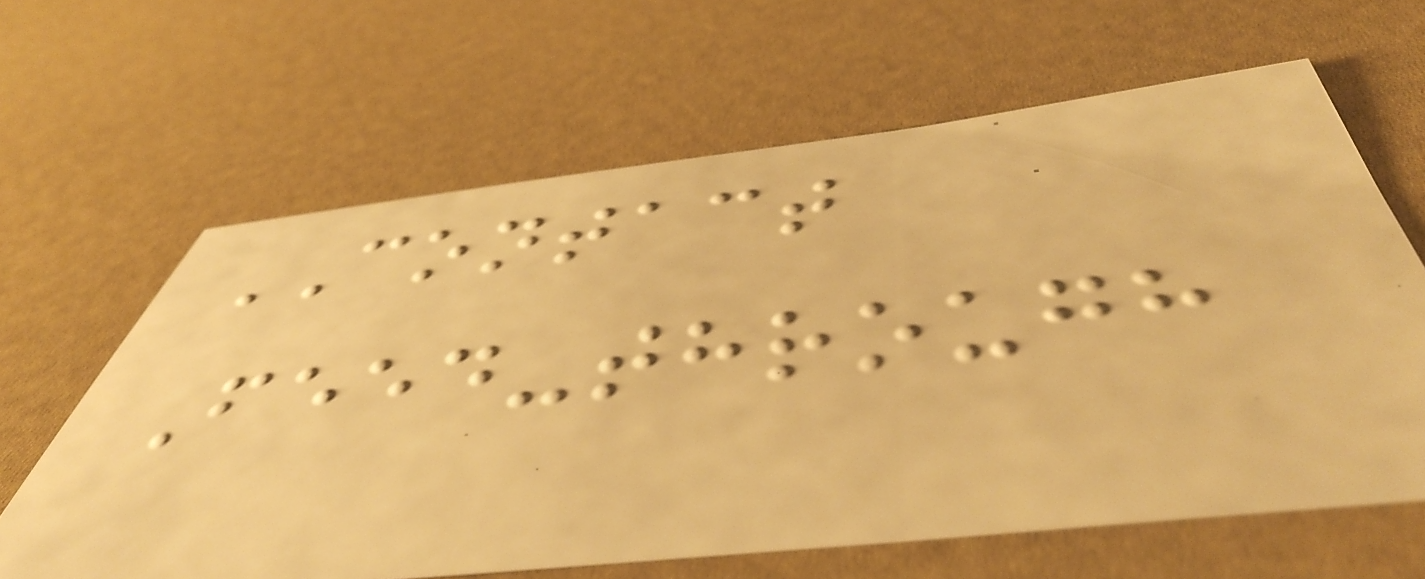CONTACT
Feed-through
